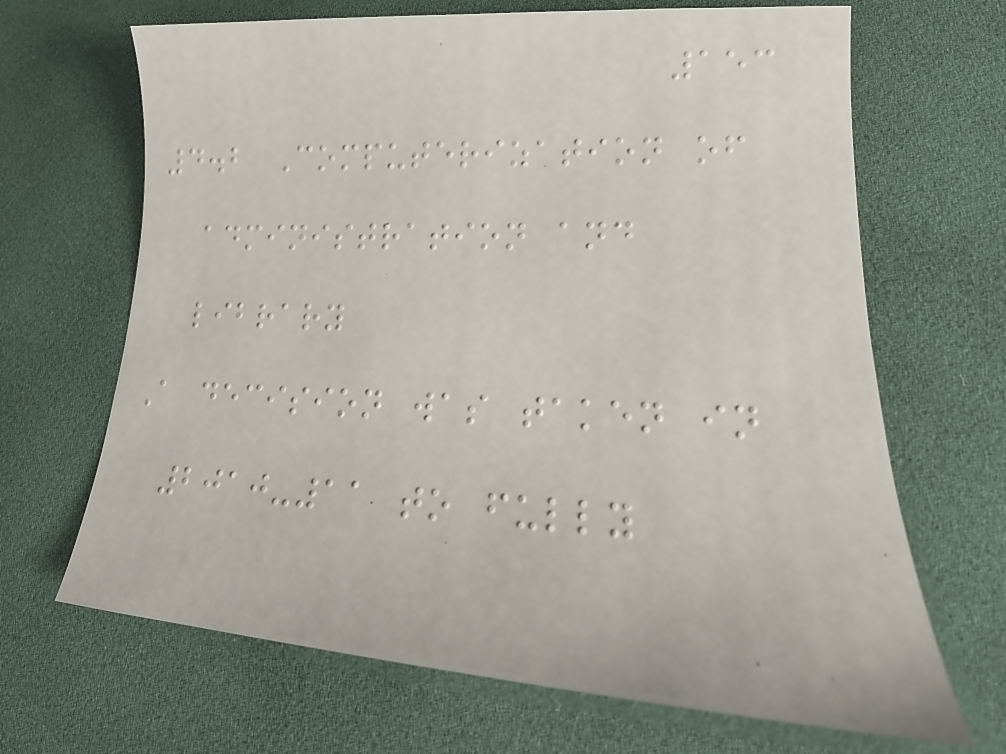153
4.2 Computerization of
administration and
library
A decision was taken in
2010-11 to fully
